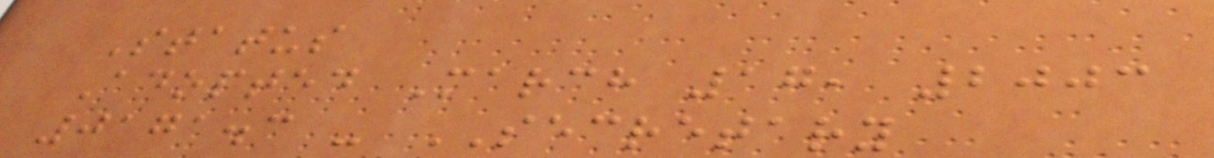Status
Adopted March 17, 2003
0171.3 - SECRETARY
